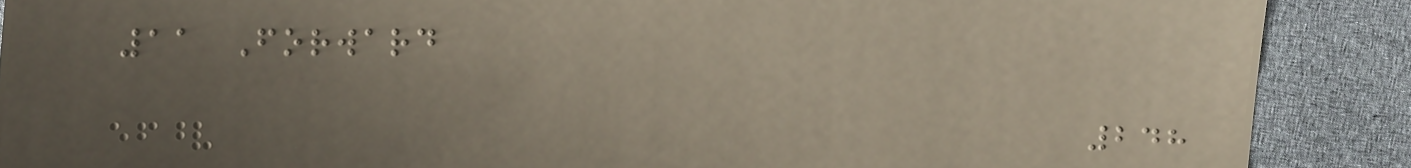11 Forward
248
